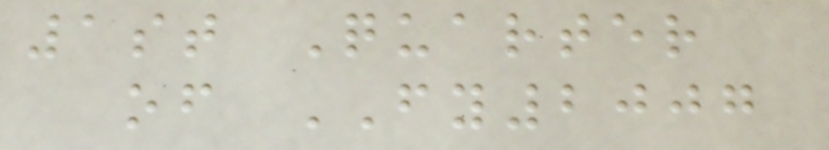1st Quarter
of FY2007
